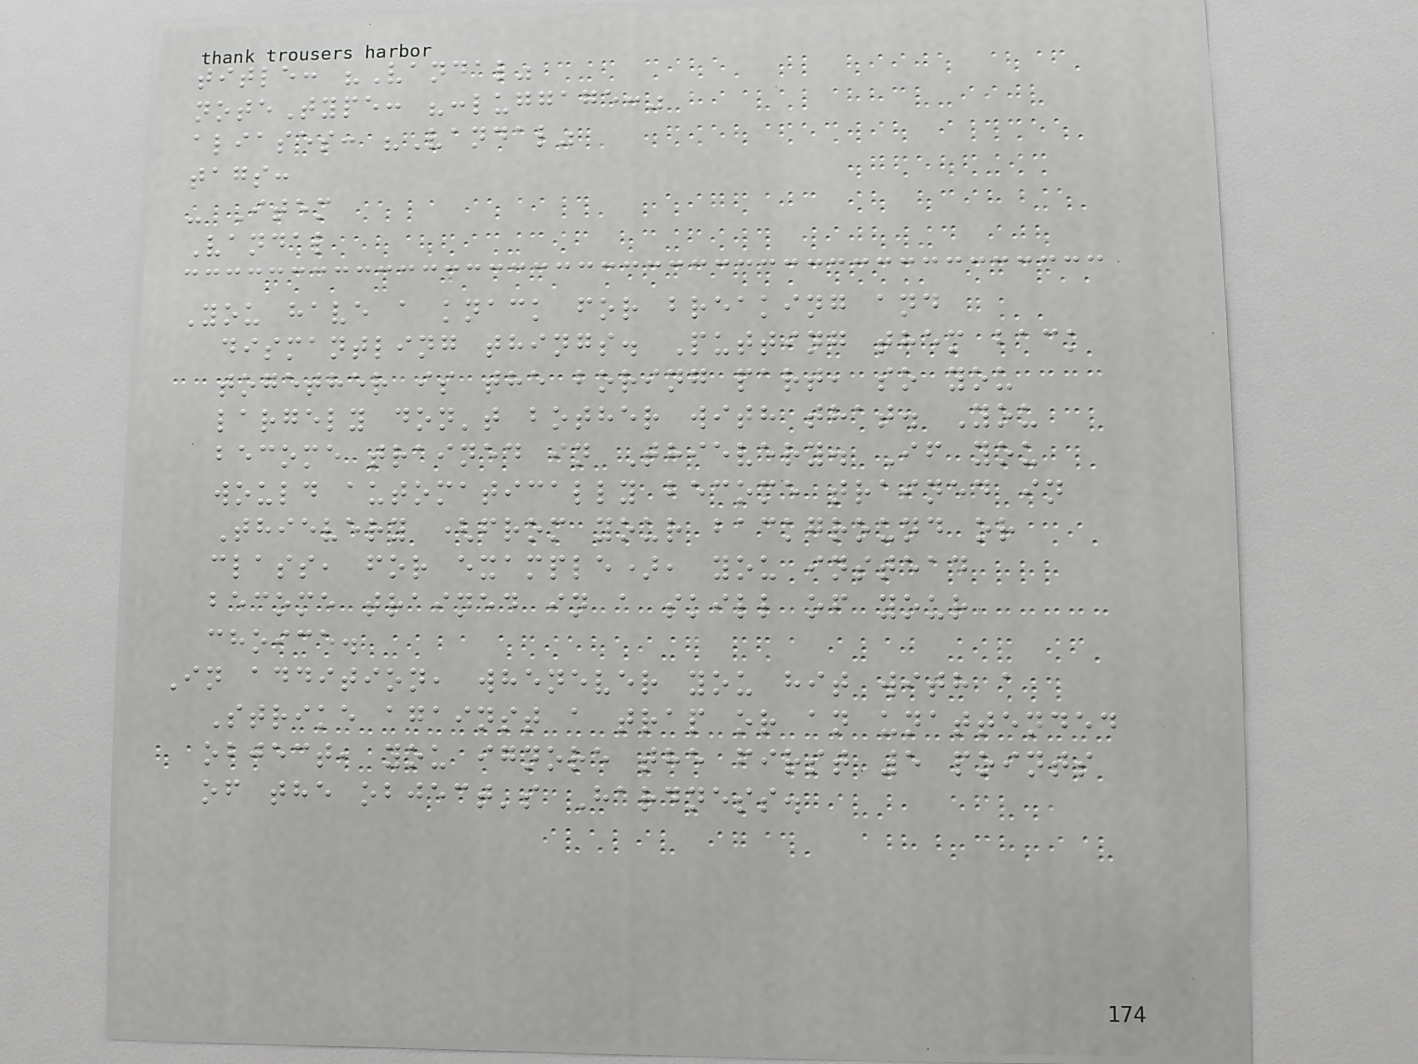title: "Vandal"
noteType: ":luggage:"
aliases: "Vandal"
tags:
- Item
Vandal
You have a knack for breaking and
dismantling things. Putting them back
together is the boring part, so you
largely don't bother with that. You
become trained in Thievery. If you
would automatically become trained in
Thievery (from your background or
class, for example), you instead
become trained in a skill of your
choice.
In addition, whenever you hit with a
Strike against a trap or an unattended
object, you ignore the first 5 points
of the object's Hardness.
